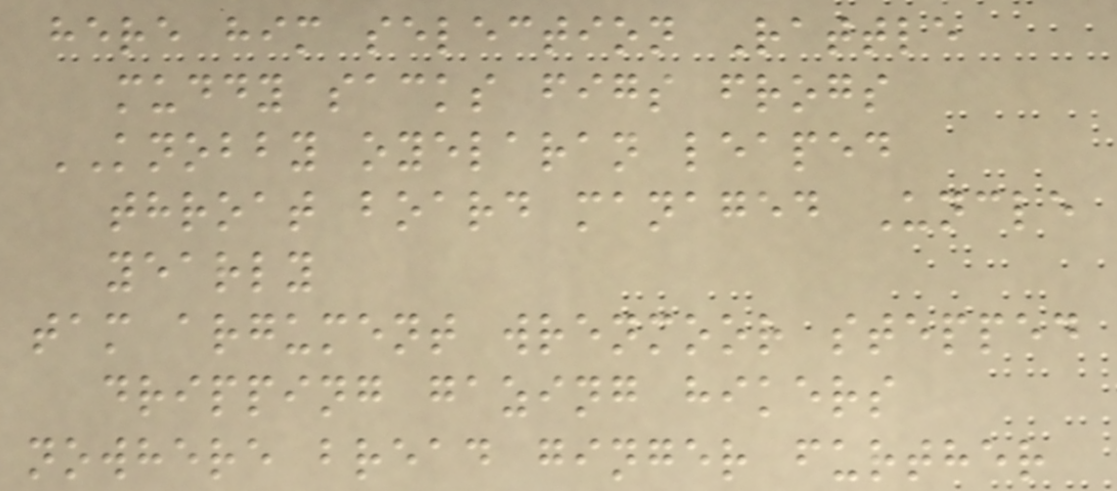here him selection Rattle
muddy sacks figs frogs
KNOBBY oyelaran leaped
throat board managed Uncle
yearly
tam argument wrenmoor stepped
dripping gazing hikers
nowhere bread ginger further
